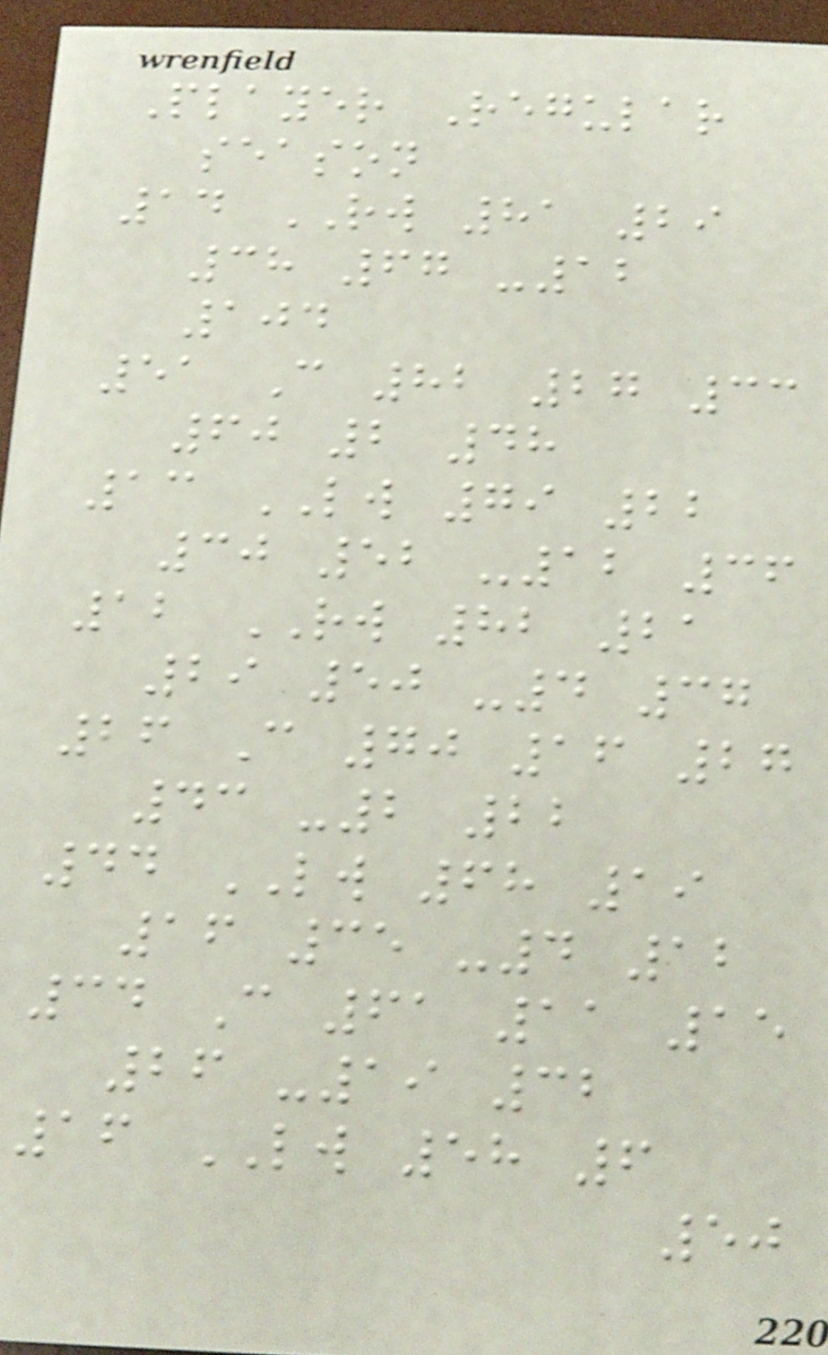Player Regular
season
14 RW 81 29
38 67 -12
104
51 C 82 27 33
60 2 48
13 LW 79 22
30 52 -12 36
12 RW 82 21
29 50 -4 37
26 C 70 16 27
43 -2 22
44 LW 68 19
16 35 -4 12
34 C 61 11 15
26 -19 32
16 LW 58 6
50
